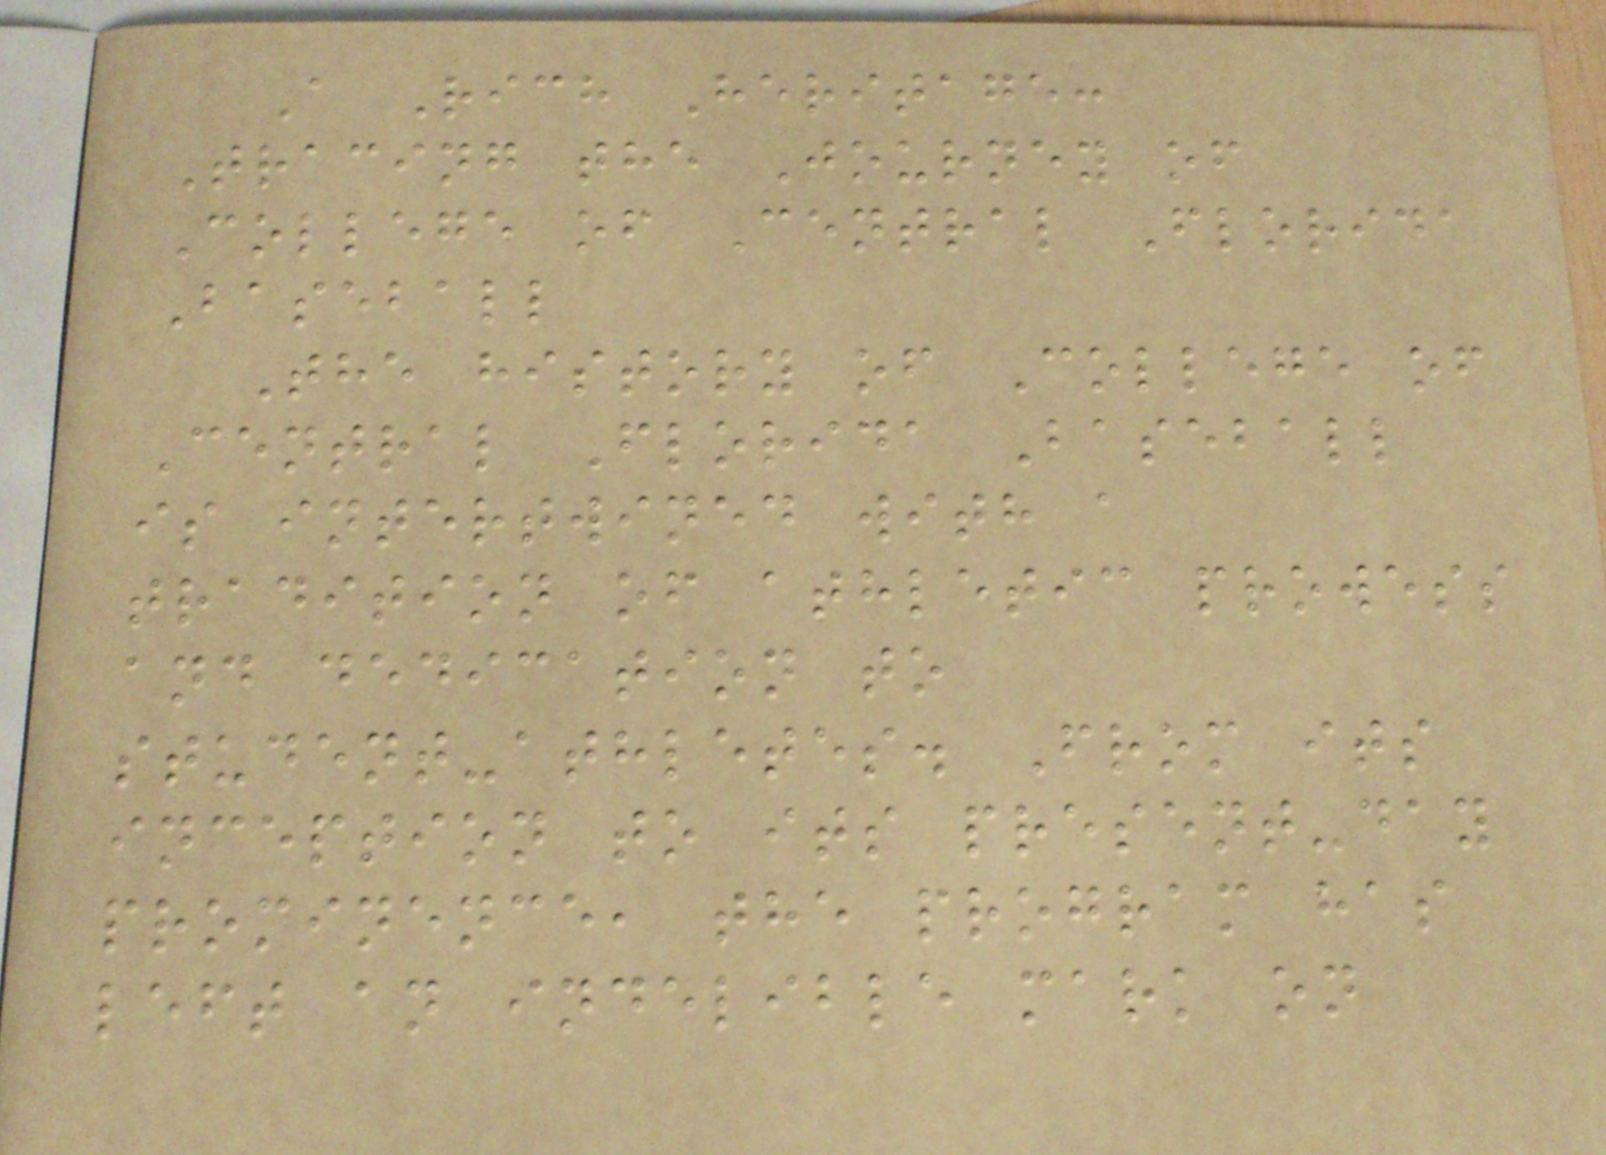A Rich Heritage:
Tracing the Journey of
College of Central Florida
Baseball
The history of College of
Central Florida Baseball
is intertwined with a
tradition of athletic prowess
and dedication to
student-athletes. From its
inception to its present-day
prominence, the program has
left an indelible mark on
